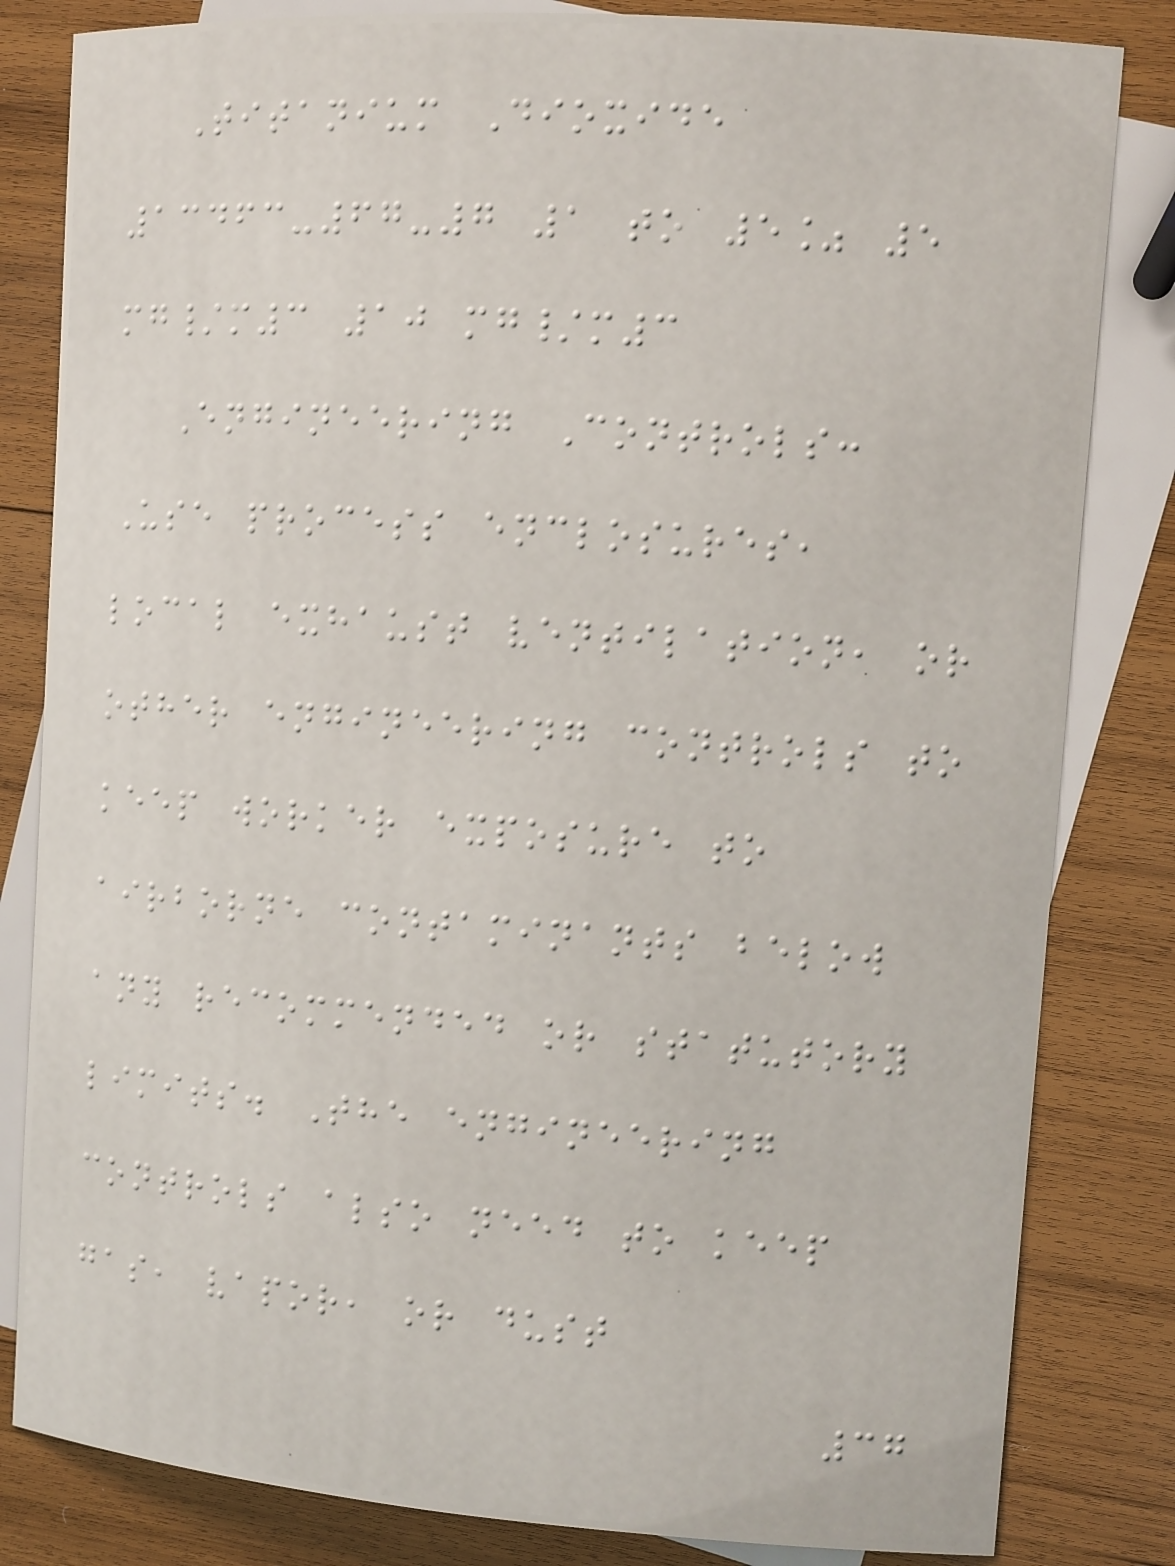Titanium Dioxide
13463-67-7 1 to 5% 5
mg/m3 10 mg/m3
Engineering Controls:
Use process enclosures,
local exhaust ventilation, or
other engineering controls to
keep worker exposure to
airborne contaminants below
any recommended or statutory
limits. The engineering
controls also need to keep
gas, vapor, or dust
37
